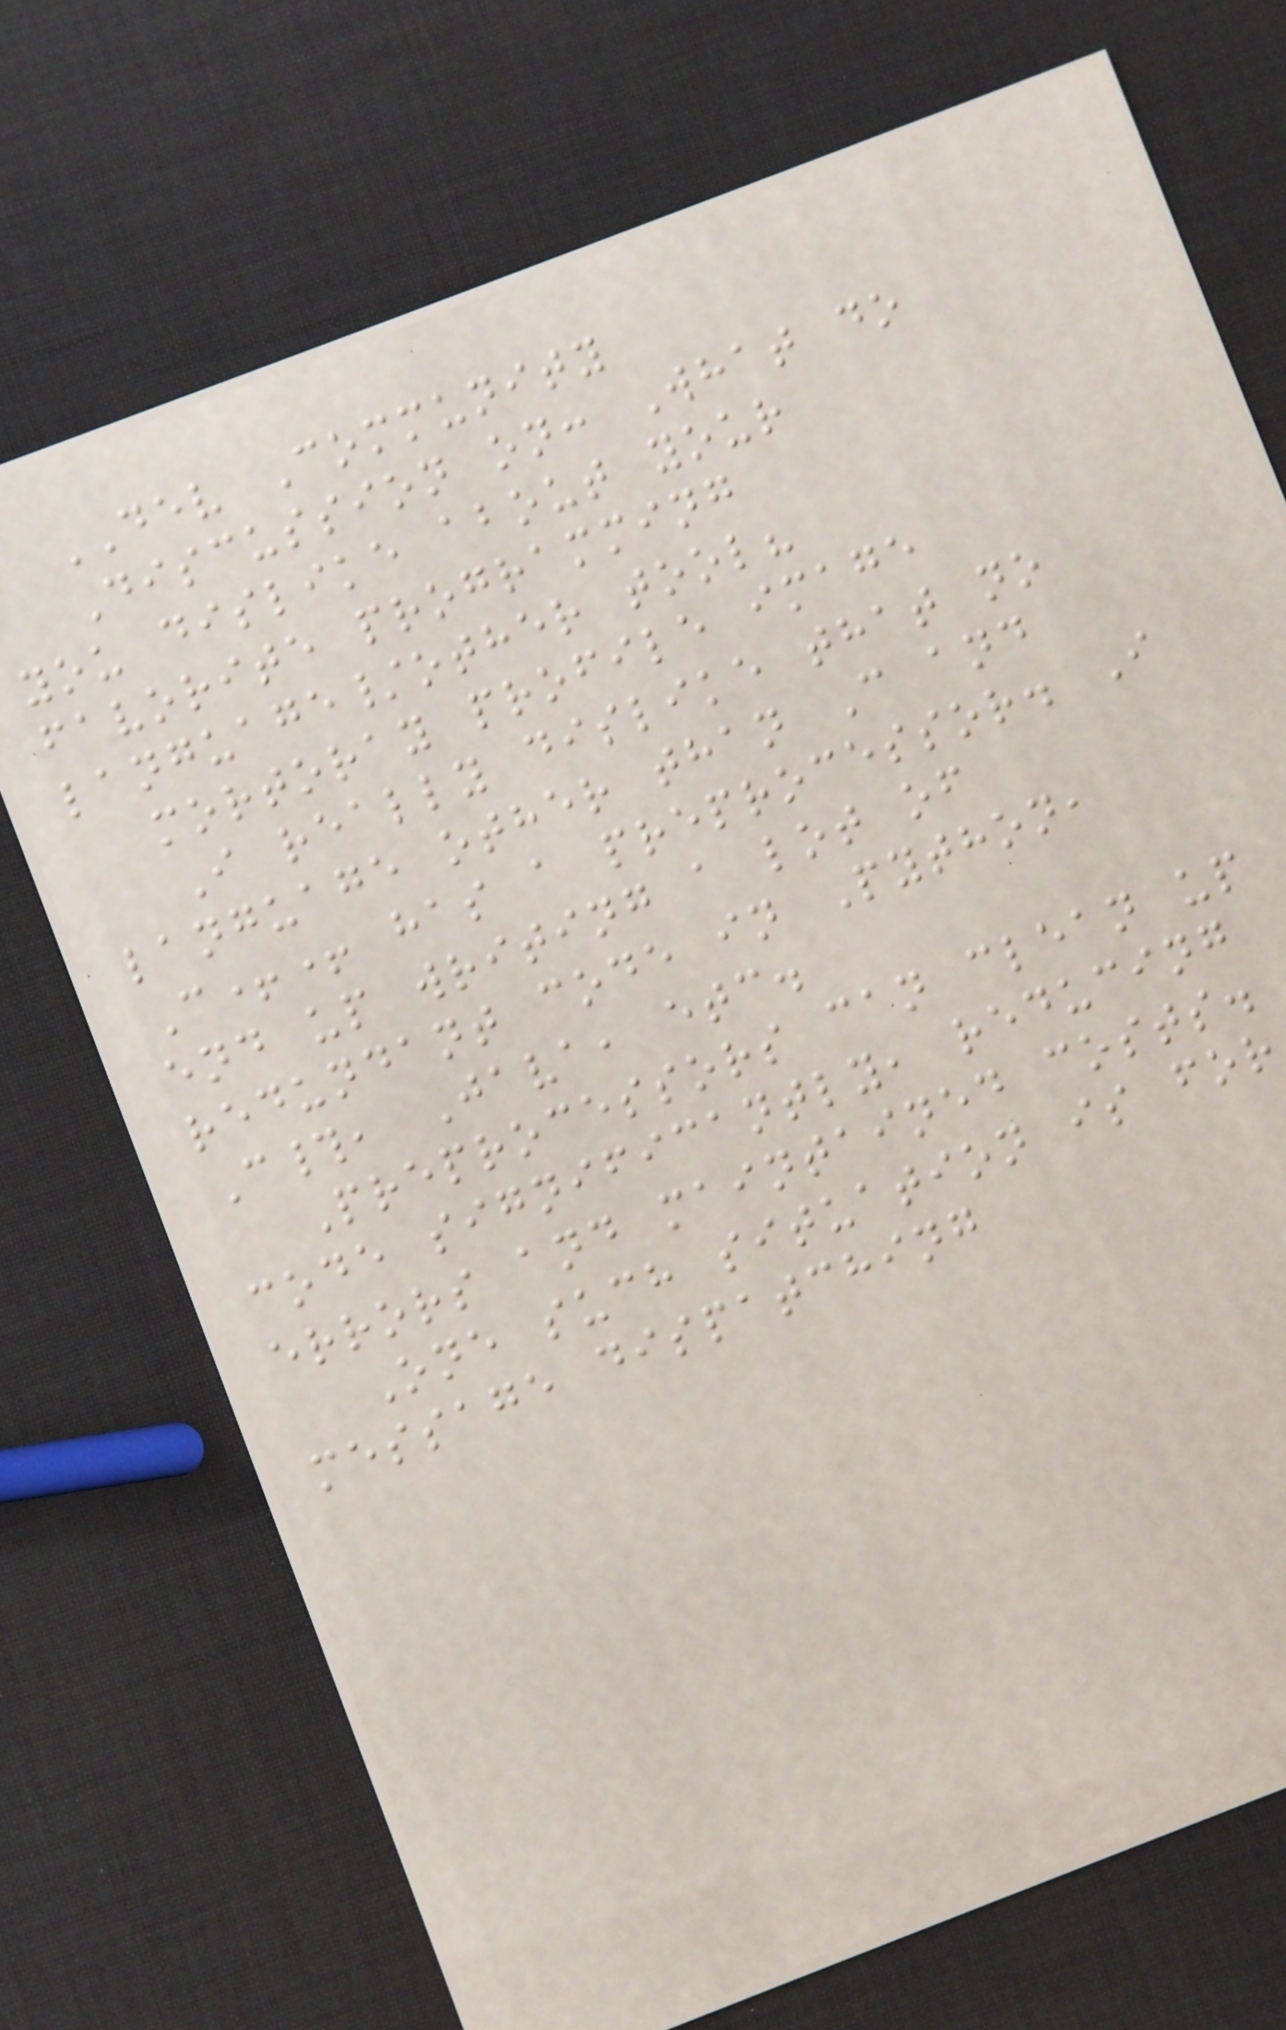DEV Community
Discussion on: What do
you dislike about your
favorite programming
language/other tool?
mortoray profile image
I really dislike that no
language other than C and
C++ has a preprocessor. I
end up writing a lot of
redundant code in Python,
C#, Java, etc.
Preprocessors can clean up
code significantly, reducing
errors and maintained costs.
One such situation is for
message dispatching
